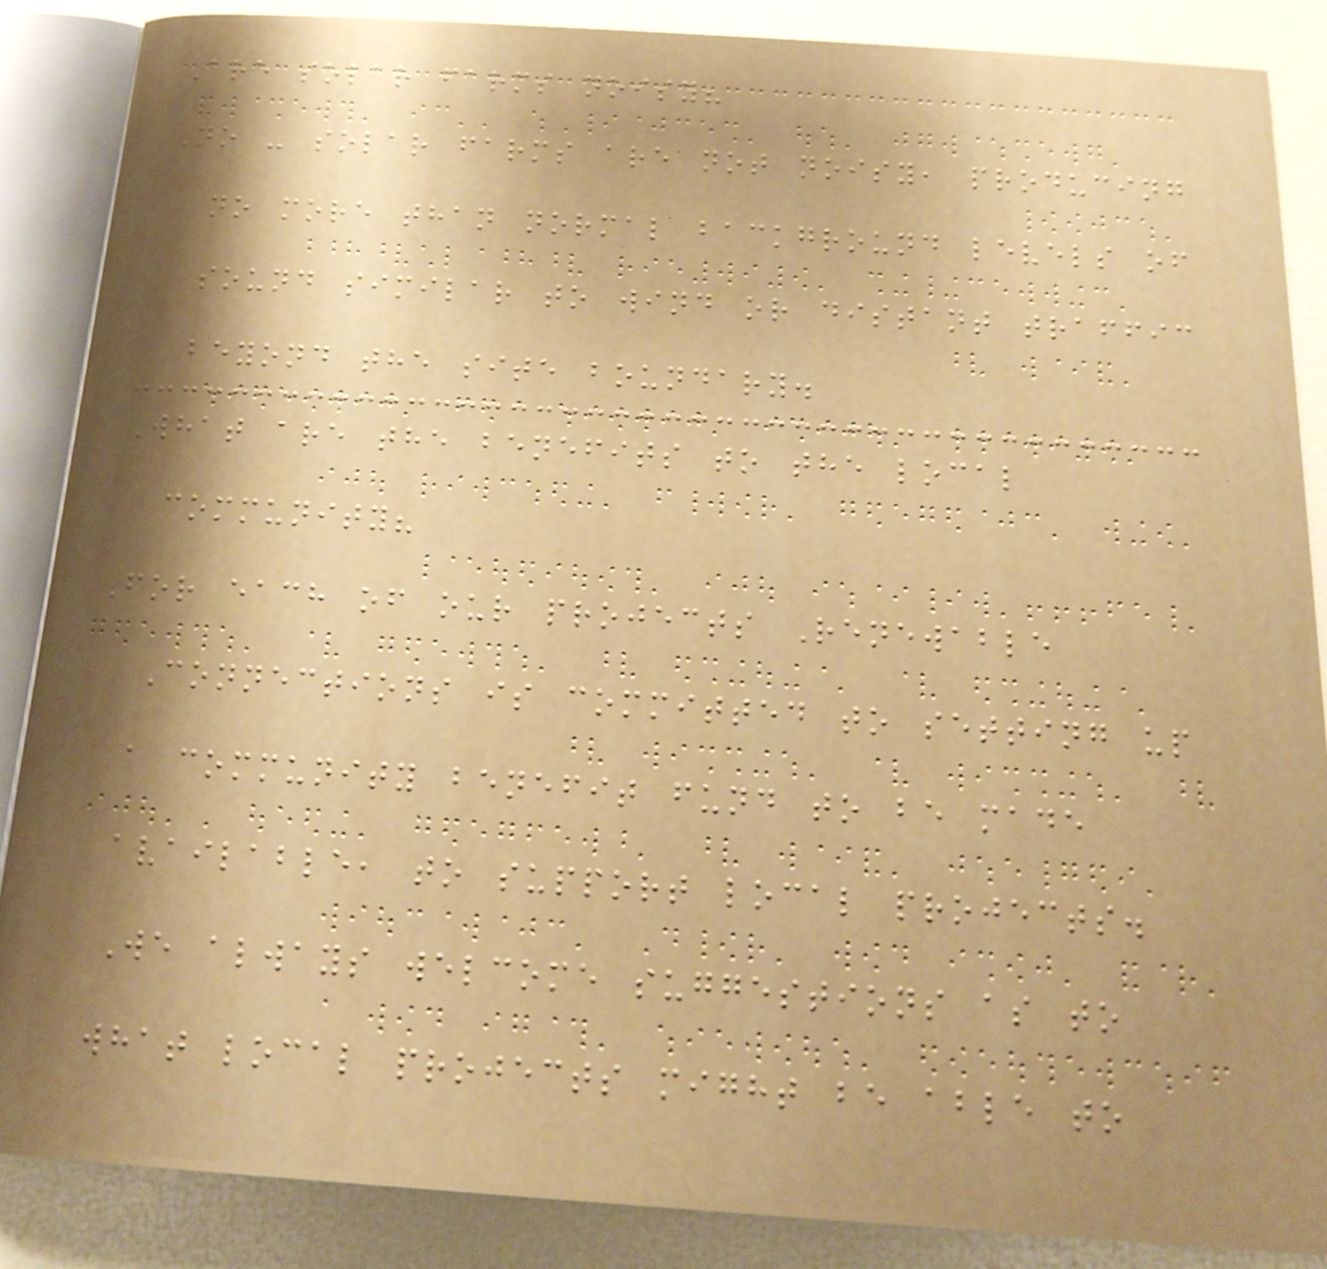Are solar farms noisy?
No - solar farms are not noisy, producing
no more than normal background levels of
sound similar to wind or distant traffic
beyond the site boundary.
What are the benefits to the local
community?
For each of our projects Renewable
Connections is committed to setting up
a community benefit fund to be made
available, to support local projects.
We always welcome suggestions as to
what local projects might be able to
